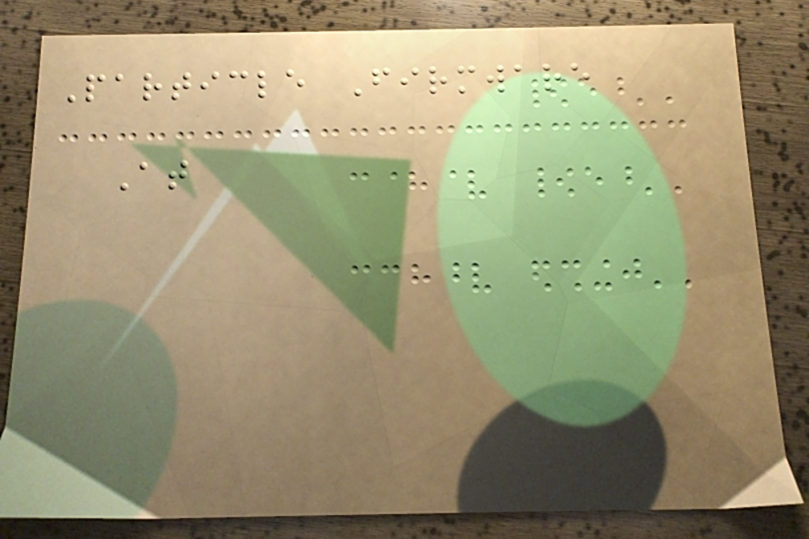Particle Firmware
At
